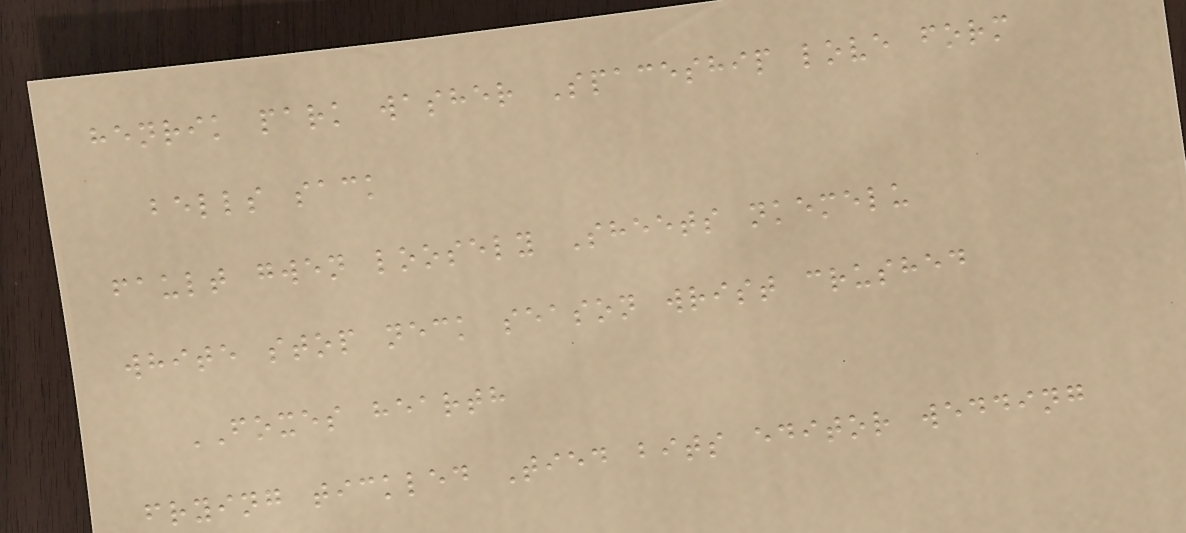henrik park washer Spaceship love form
bells sack
fault gwen loosely Sheets nkemelu
white stop neck season wrist crushed
FOXES hearth
frying tickled Tied bits editor wedding
